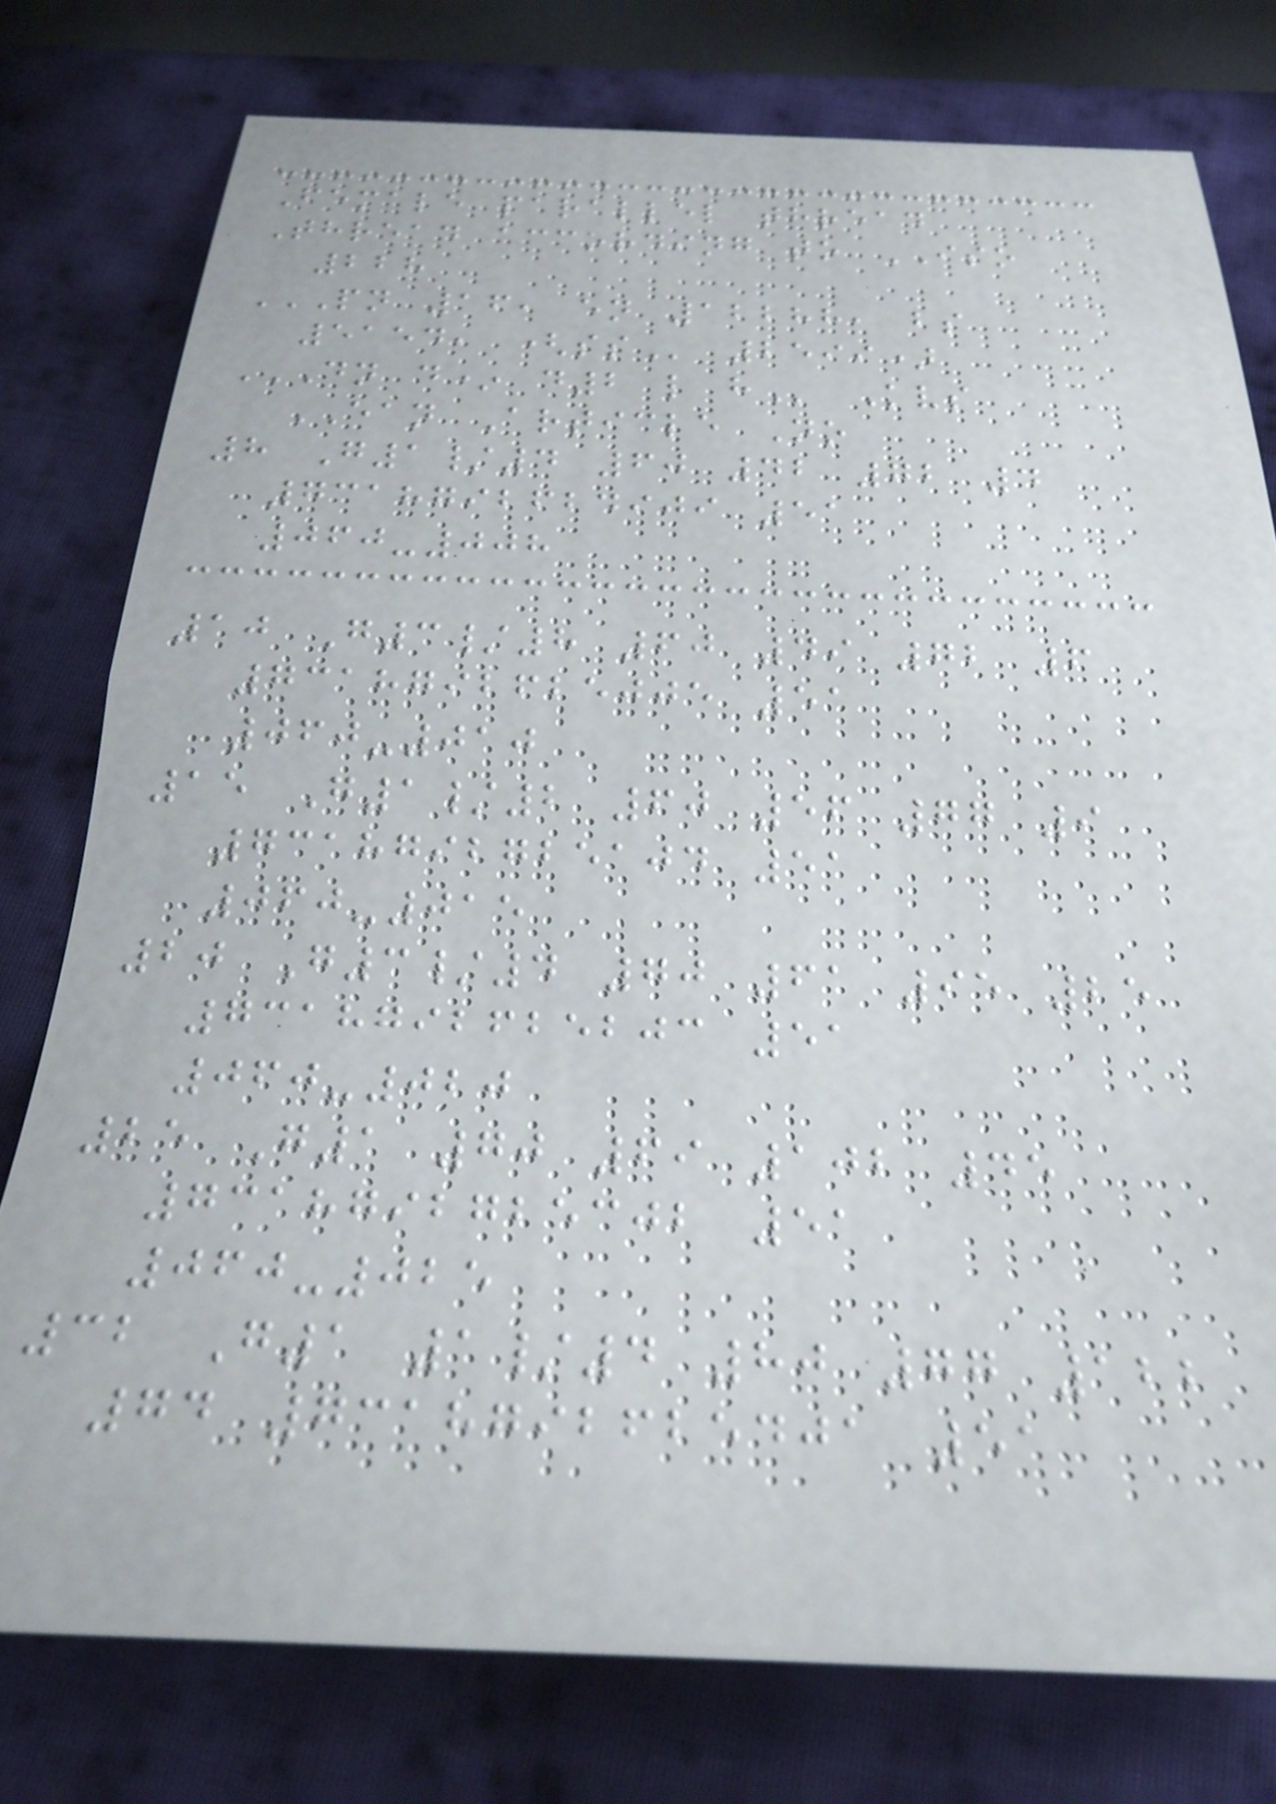Female parallel thread
Thread according to ISO
228
PN 16, EN 12288, BS
5154, (SS 2599)
DN D* D2 L H Kvs
EAN Article No
8 G1/4 60 42 72 4
7318792624909 51
060-008
10 G3/8 60 49 72 6
7318792625005 51
060-010
15 G1/2 60 56 77 9
7318792725104 51
060-015
20 G3/4 70 61 95 25
7318792625203 51
060-020
25 G1 70 69 102 45
7318792725302 51
060-025
32 G1 1/4 80 77 122
74 7318792625401 51
